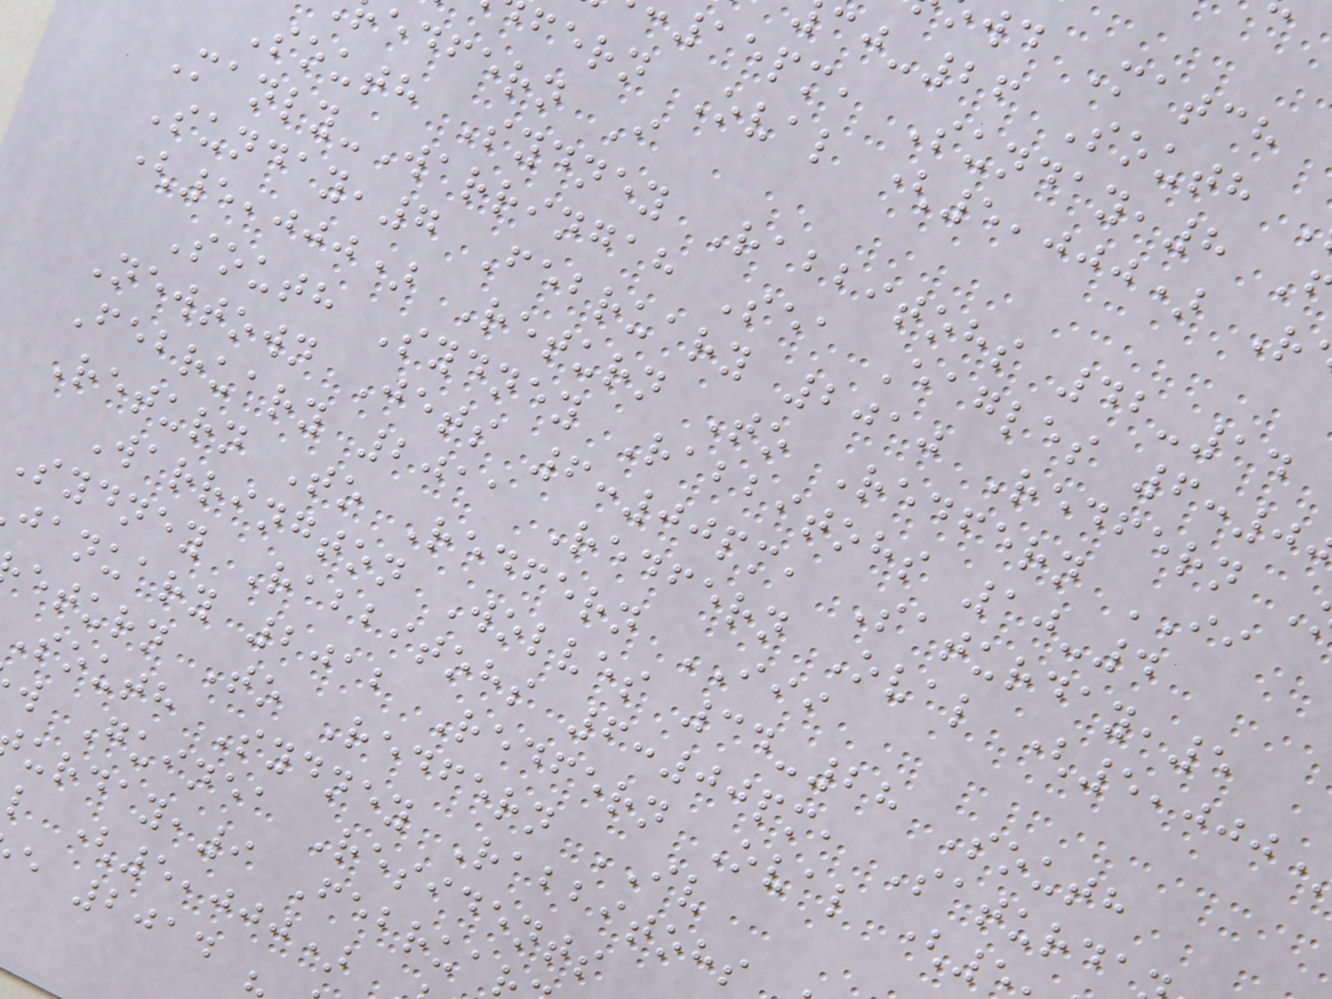wd Match
-26 South
15pm, Sunday,8
fern Oval (5,000) R
edfern I
South Sydney Rabbitohs 42-14
Manly-Warringah Sea Eagles 6:0
Sunday,7 February 2010 Redfern
(5,000) Return To Redfern II
South Sydney Rabbitohs 10-4
Newtown Jets 6:00pm, Saturday,5
February 2011 Redfern Oval (5,000
Return To Redfern III
Warrington Wolves 34-28 South
Sydney Rabbitohs 6:00pm, Saturda
january 2012 Redfern Oval (5
eturn To Redfern IV
South Sydney Rabbitohs
w Guinea Residents
urday,9 Februa
l (5,000)
